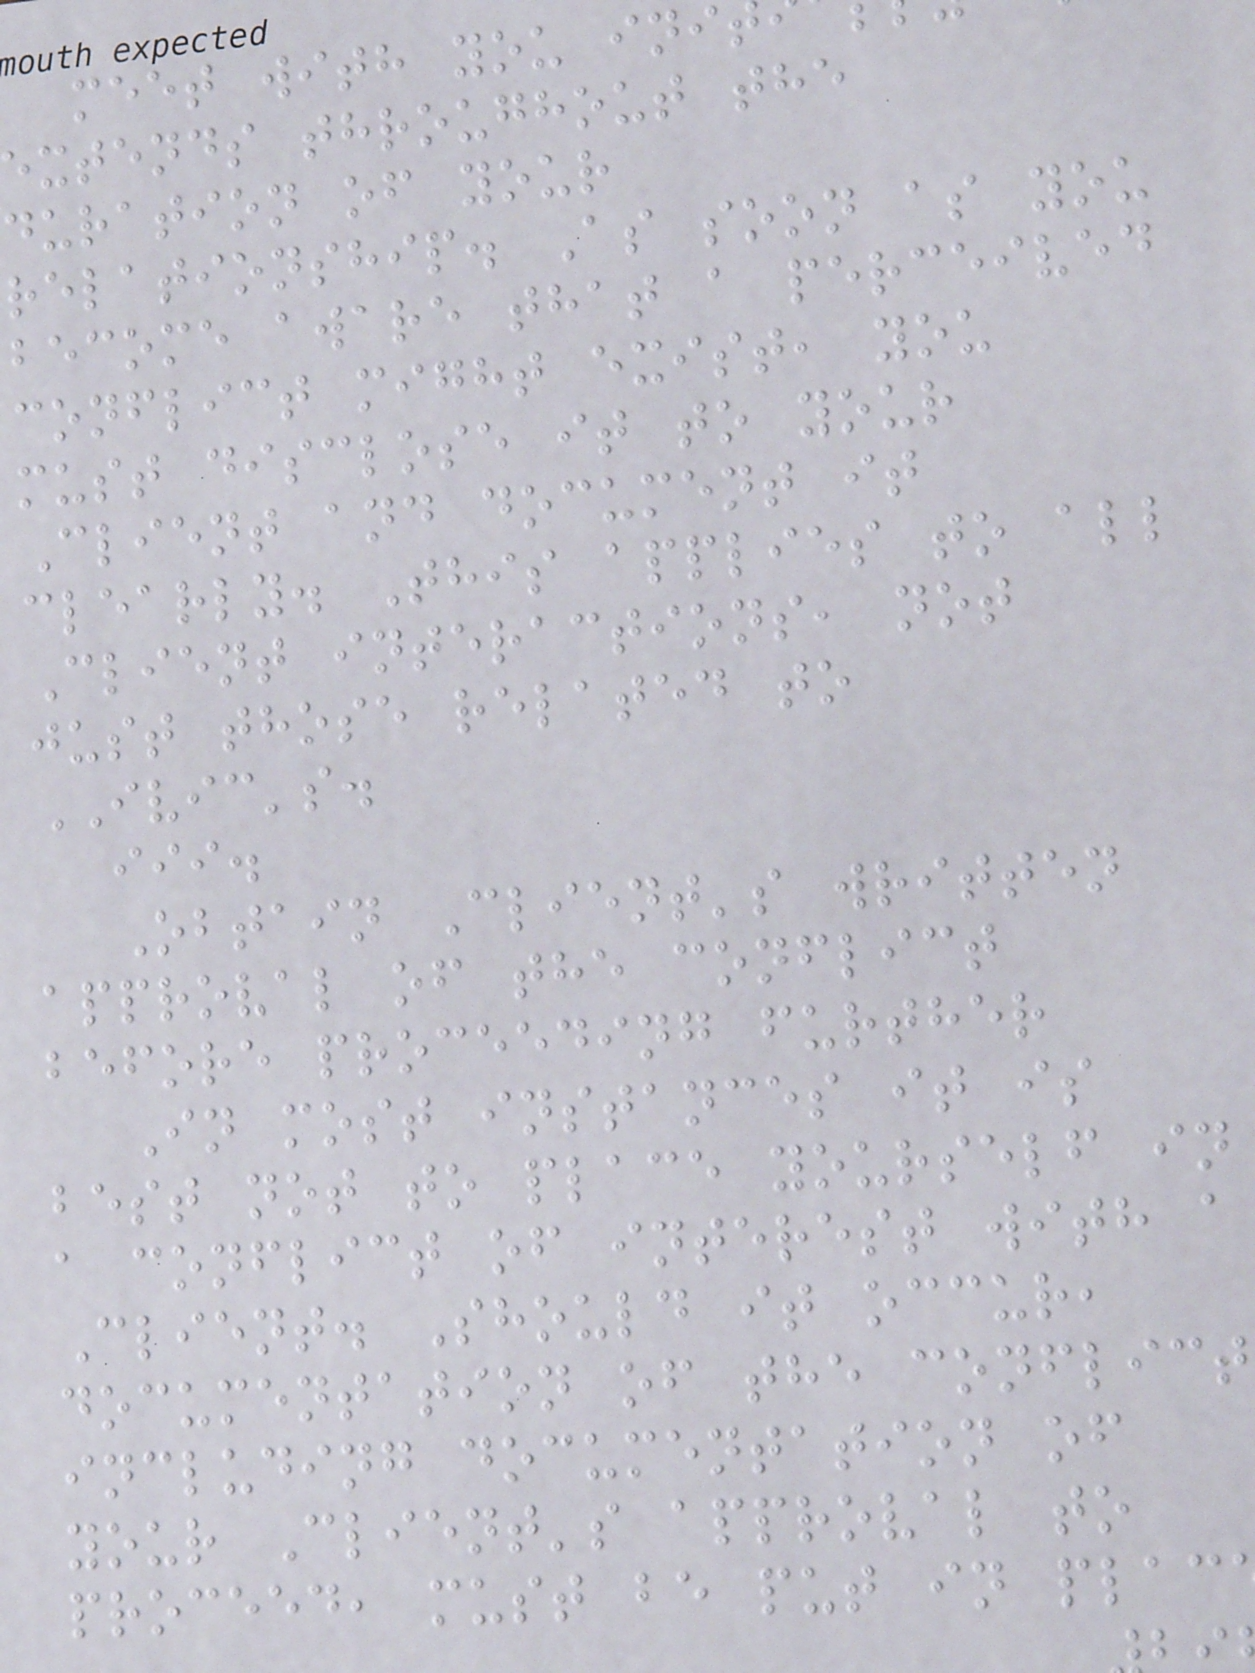meet with you ini
extends throughout the
duration of your
relationship. As soon as you
become aware that a perceived
conflict might exist, you
must disclose it to your
Client and document it
clearly. This applies to all
Client interactions, not
just those related to
IVIC's.
iii.
Obtain Client's written
approval of the conflict
before proceeding further
In most instances it is
best not to place yourself in
a conflict of interest with a
Client. Should it occur,
documentation of the conflict
including documentation of
your Client's approval to
proceed, must be put in plac
